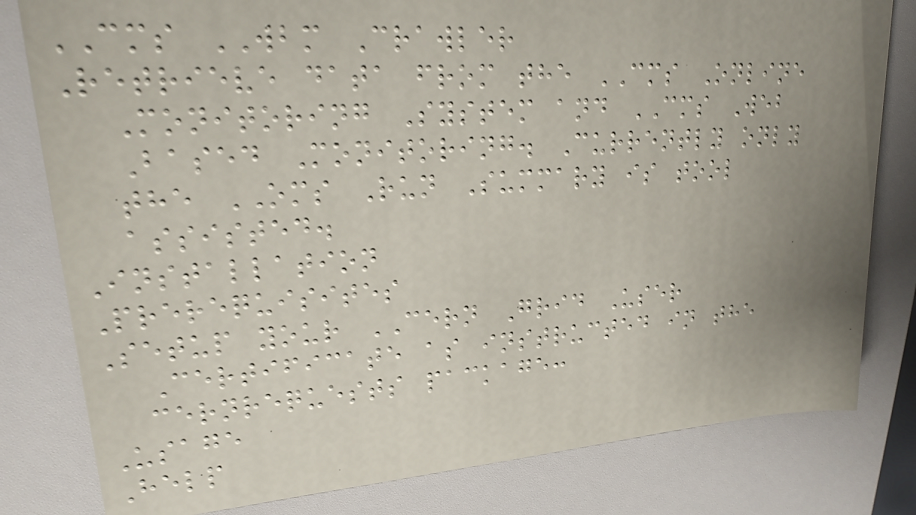CMS WBM Crawler
Retrieve data from the CMS Online
Monitoring System and CMS Web
Based Monitoring. Currently only
the OMS Run Summary is tool
assisted.
Installation
Prerequisites
Setup your CERN Grid User
Certificate as instructed in the
cernrequests package:
Usage
Help
